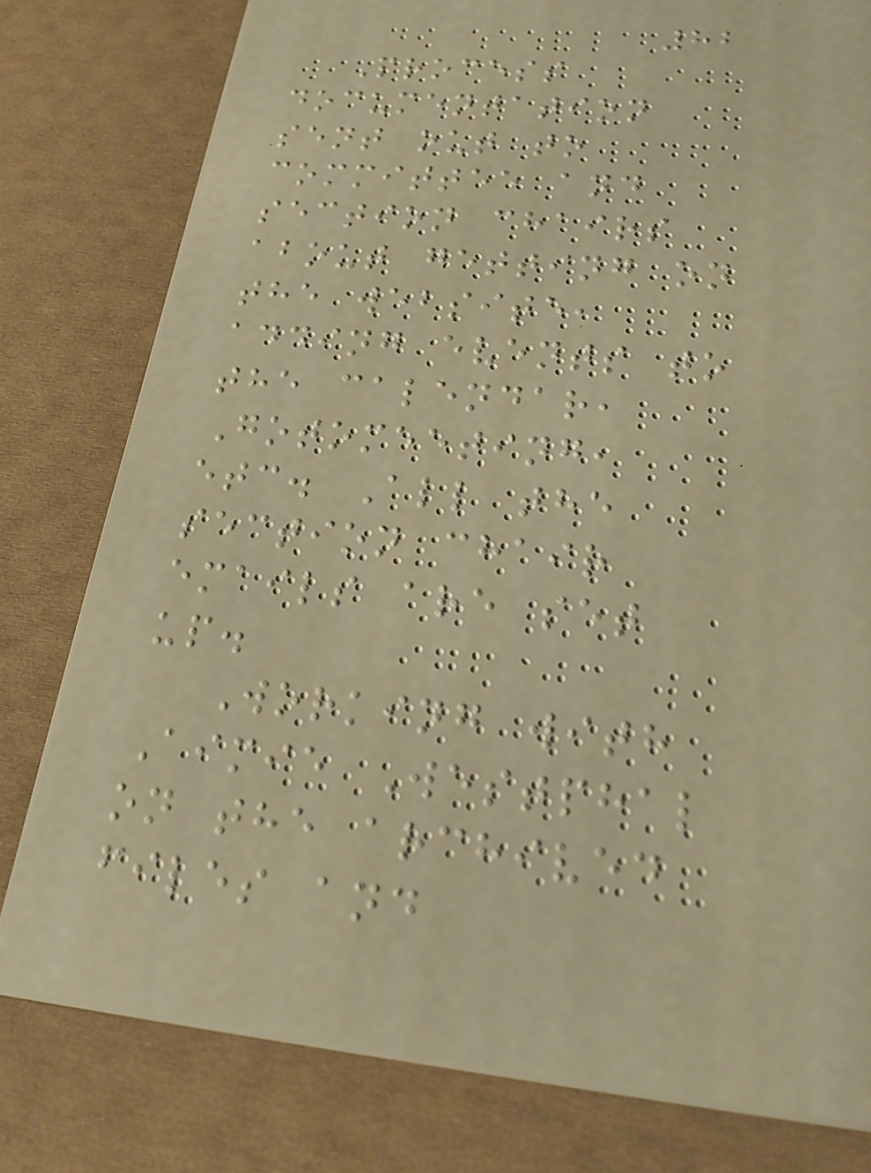82
Process
documentation
sent out to
committee and
section chairs
about getting on
the website,
adding events to
the calendar,
Gotomeeting,
etc. All the
section chair
emails are set
up.
Working with
Aimie Westphal
on the archived
files and
